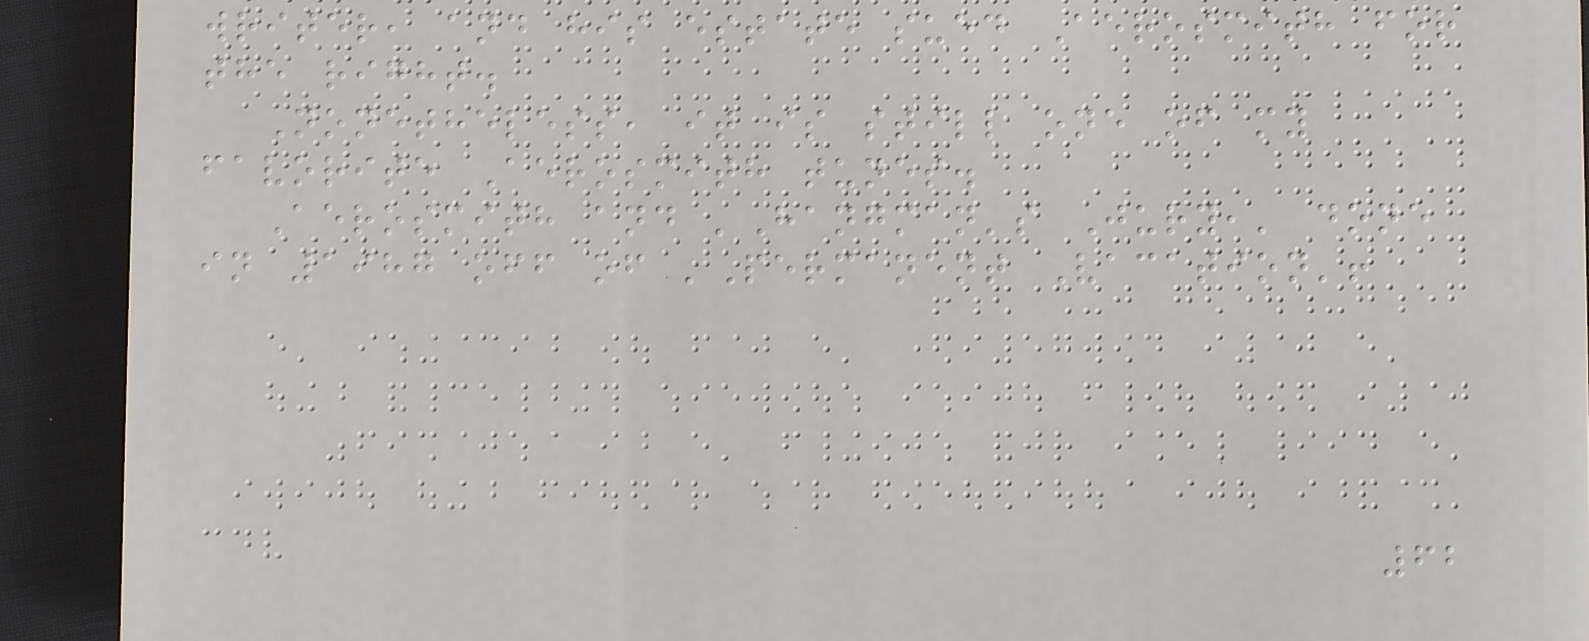writer, and his estate sued Aerosmith for
the right.
Nonetheless, it is still one of my
favorite Aerosmith tunes.
Aerosmith and 'Hangman's Jury,' done
in 1987 off of 'Permanent Vacation'!
62
